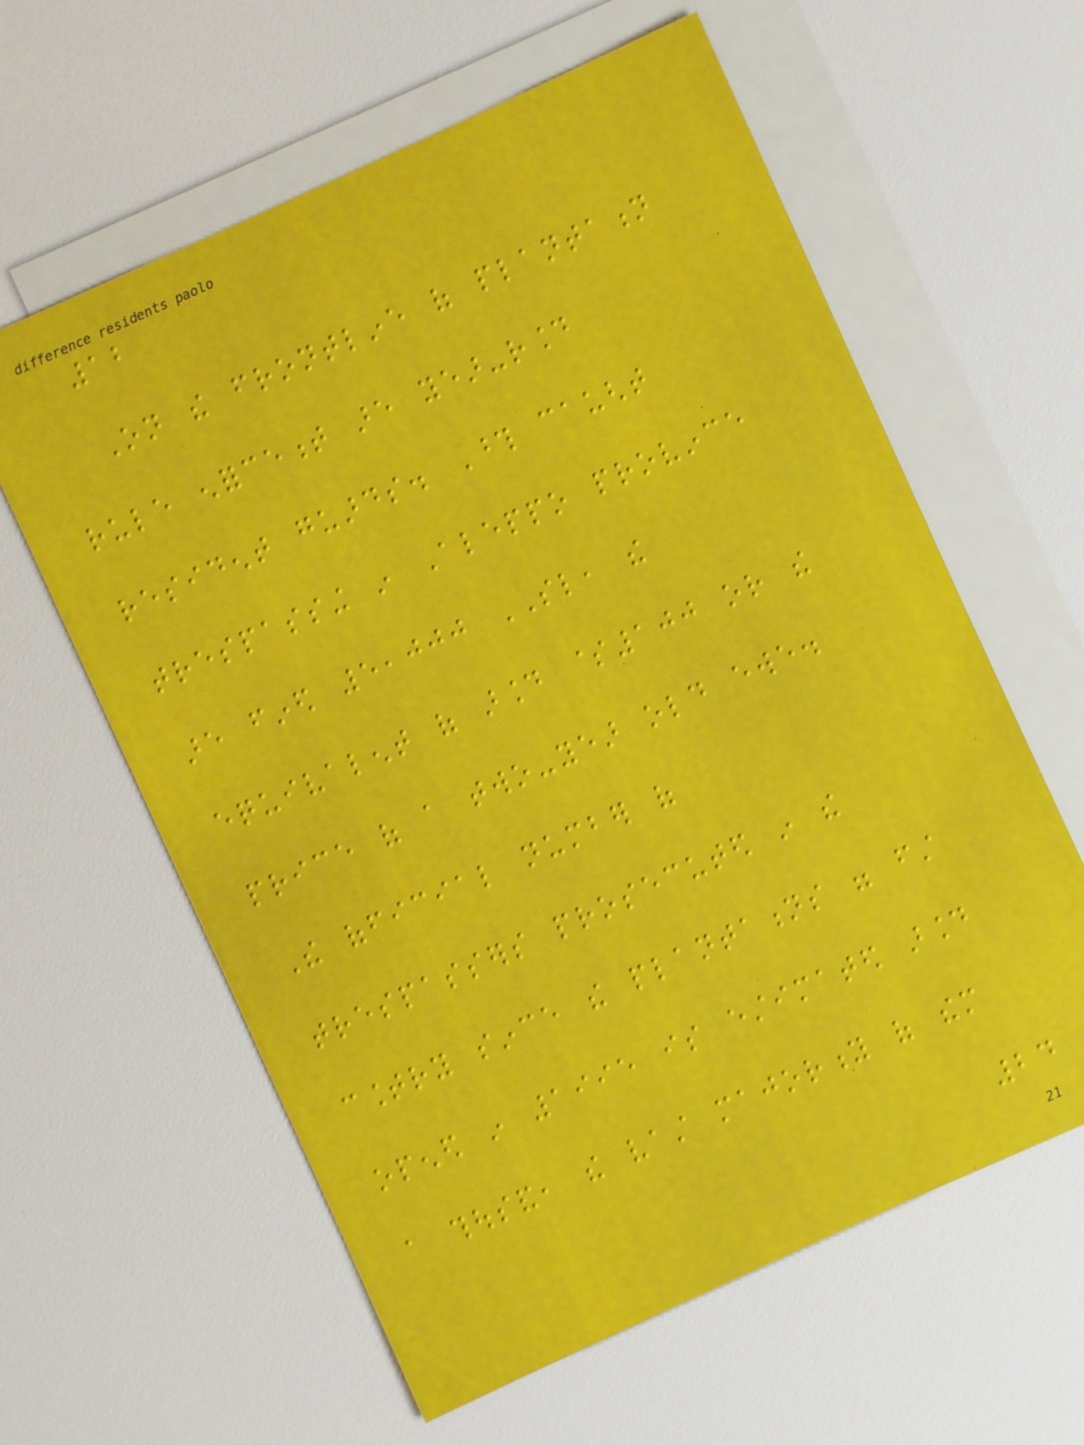12
On the frontline of plantation
rule enforcement are year-round
resident guards. Those caught
trespassing in Aleppo province
are fined 5,000 SL, the
equivalent of around $100 or the
price of a two-year old ewe.
The official number of
trespassers prosecuted in the
country since the plantations were first
opened in 1995 is estimated around
a thousand, the vast majority of them
24
